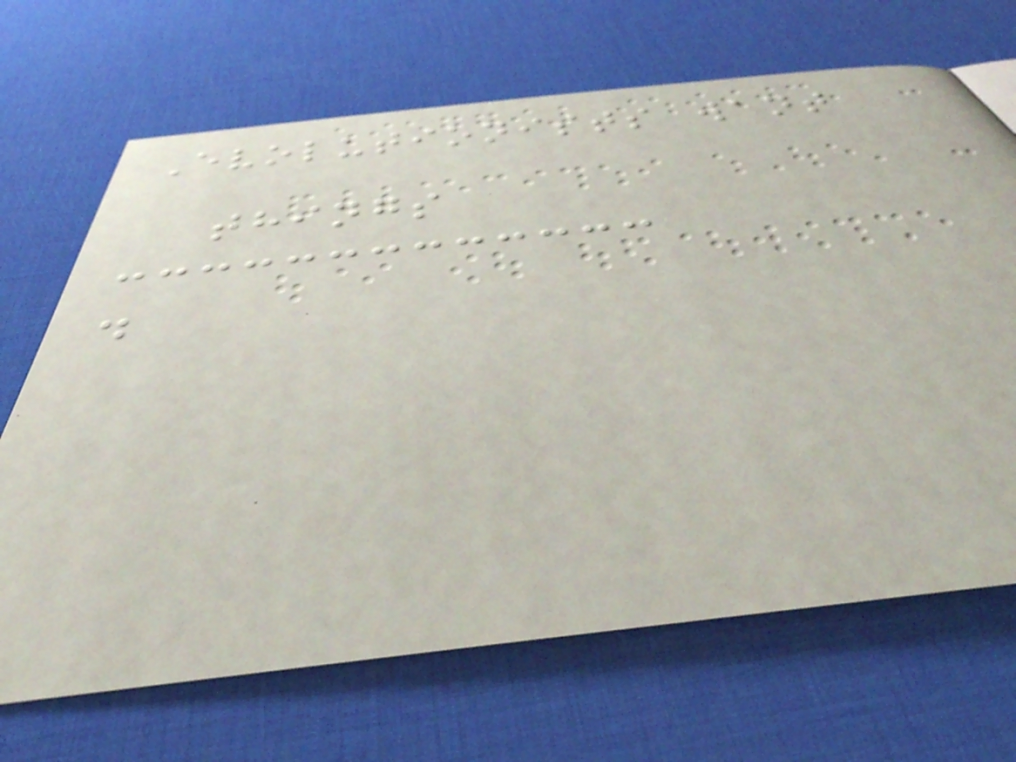Evolutionists want
things
.
